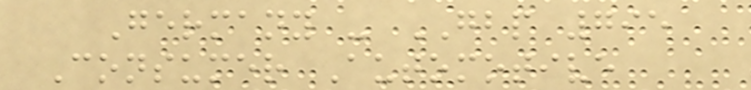Germany - GBP 795
Consumer Automotive
